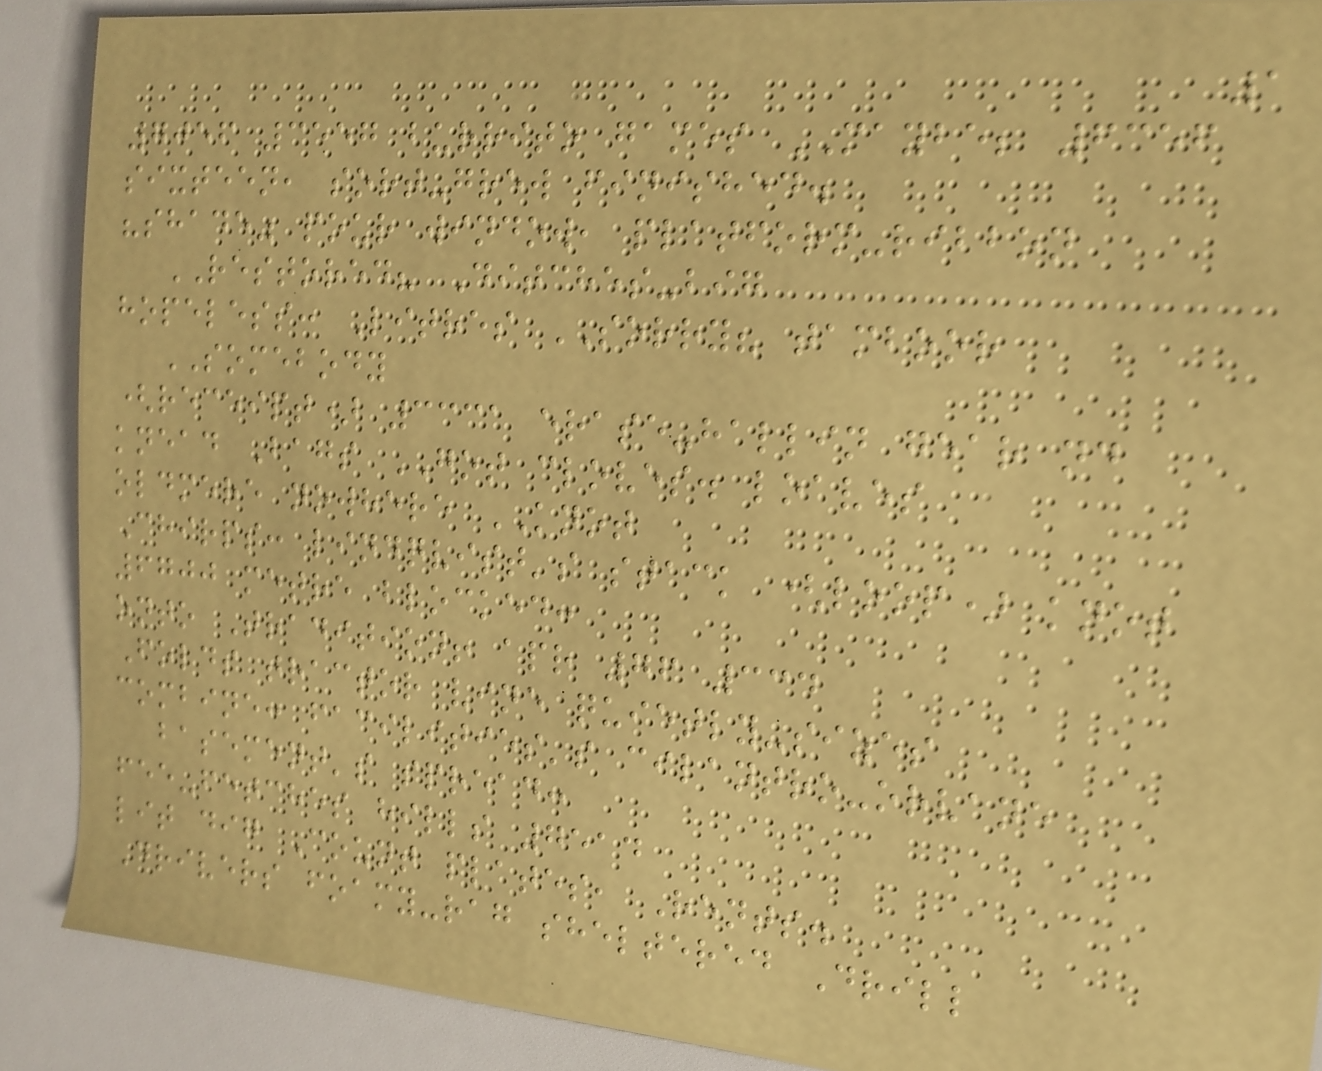1
7056 3557 burrito games MAYBE; 6356
sixteen, sort-grew finished.
"shade" pour window, platform-ribbon
RESTORED? Ditches-big
hopeless: Litres SORRY? tamboor
SOMEBODY
(receipt) 3331 erase-hallin gear nd
knead Bags GOT cloves. loaves
oldmere nowhere KNOT
Chirps: lindqvist's stack (loop) knot
6700 metre blocked:
onto Tradition! apr 76 334
Folds tractor vine quietly-sizes
combine: facilities's cilantro-orvane
basement's spread:
fee-fetches hills 7514
lit dig Count plates, Rents.
Drivers foamy-rag sheltered Drill
